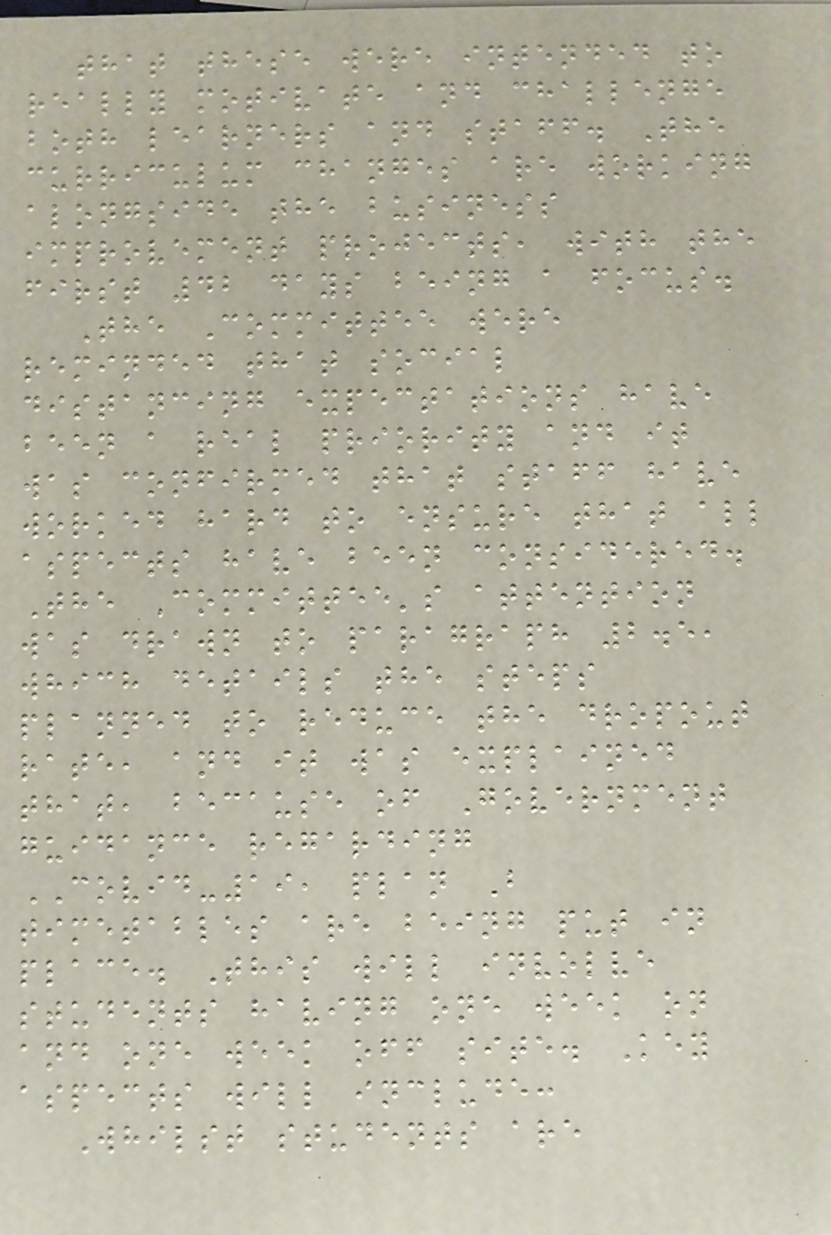that these were intended to
really motivate and challenge
both learners and staff. The
curriculum changes are working
alongside the business
improvement projects, with the
first 42 days being a focus.
The Committee were
reminded that social
distancing expectations have
been a real priority and it
was confirmed that staff have
worked hard to ensure that all
aspects have been considered.
The Committee's attention
was drawn to paragraph 2.5,
which details the steps
planned to reduce the dropout
rate, and it was explained
that, because of Government
guidance regarding
COVID-19, plan B
timetables are being put in
place. This will involve
students having one week on
and one week off site. Key
aspects will include:
Whilst students are
